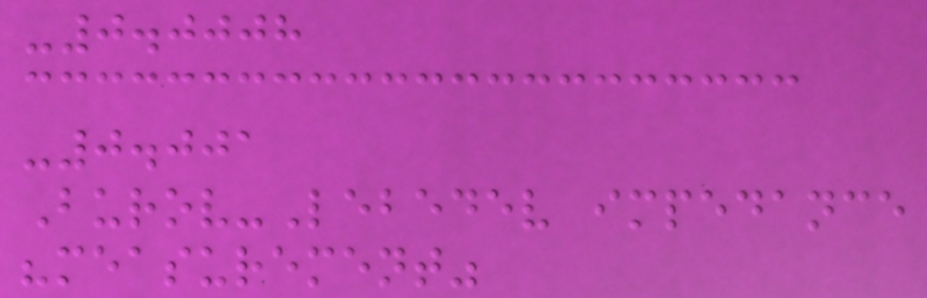-0.0008
-0.001
Burov-Lebedev impedance
"measurement"
